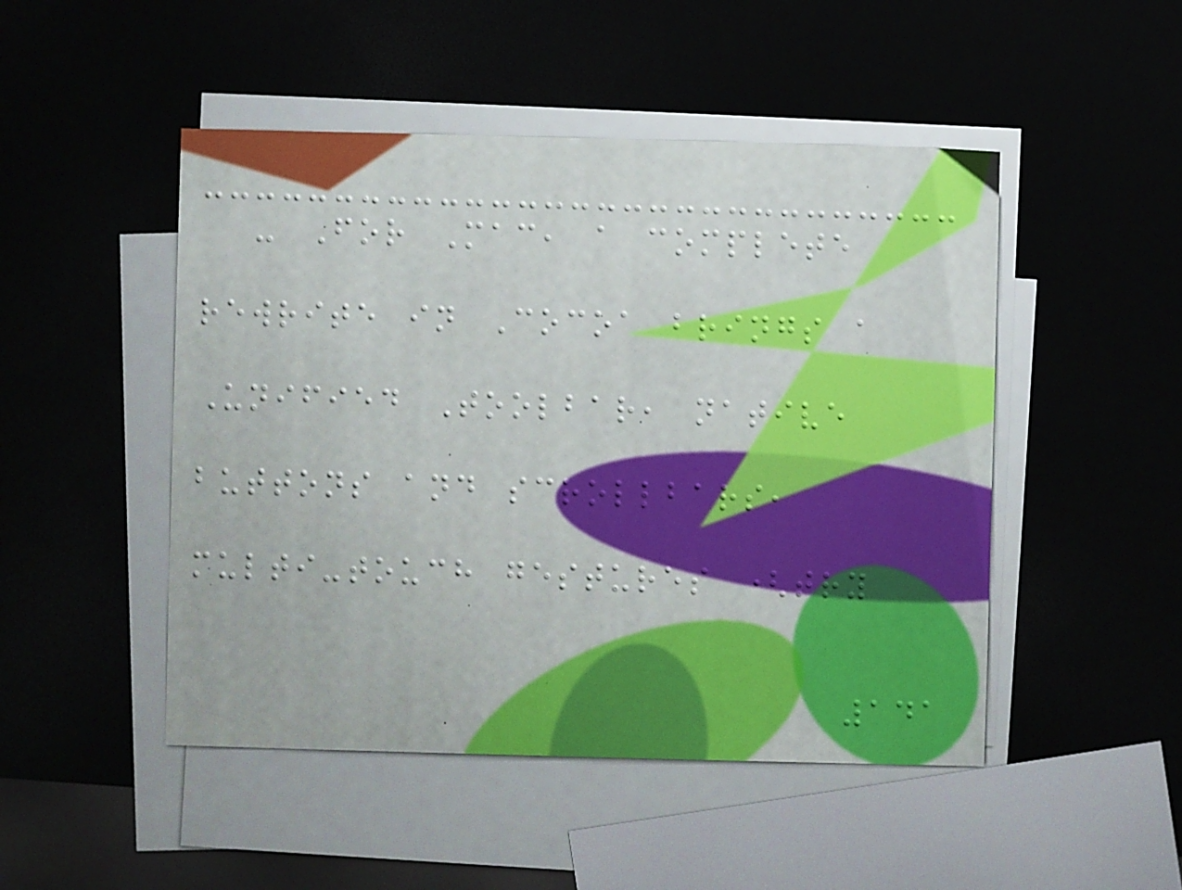- For Mac, a complete
rewrite in Cocoa brings a
Unified Toolbar, native
buttons and scrollbars,
multi-touch gestures (try
141
